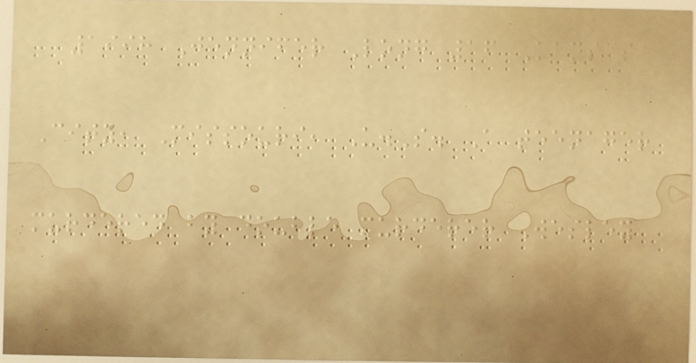1998 Jennifer Long 16 Kansas
City, Missouri, U.S. A teenager
murdered by double murderer Wesley
